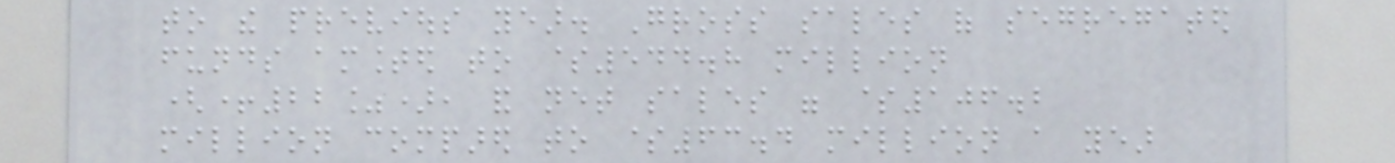to the previous year. Gross sales of segregated
funds amounted to $544.8 million
(+22%), and net sales were $106.2
million compared to $63.4 million a year
